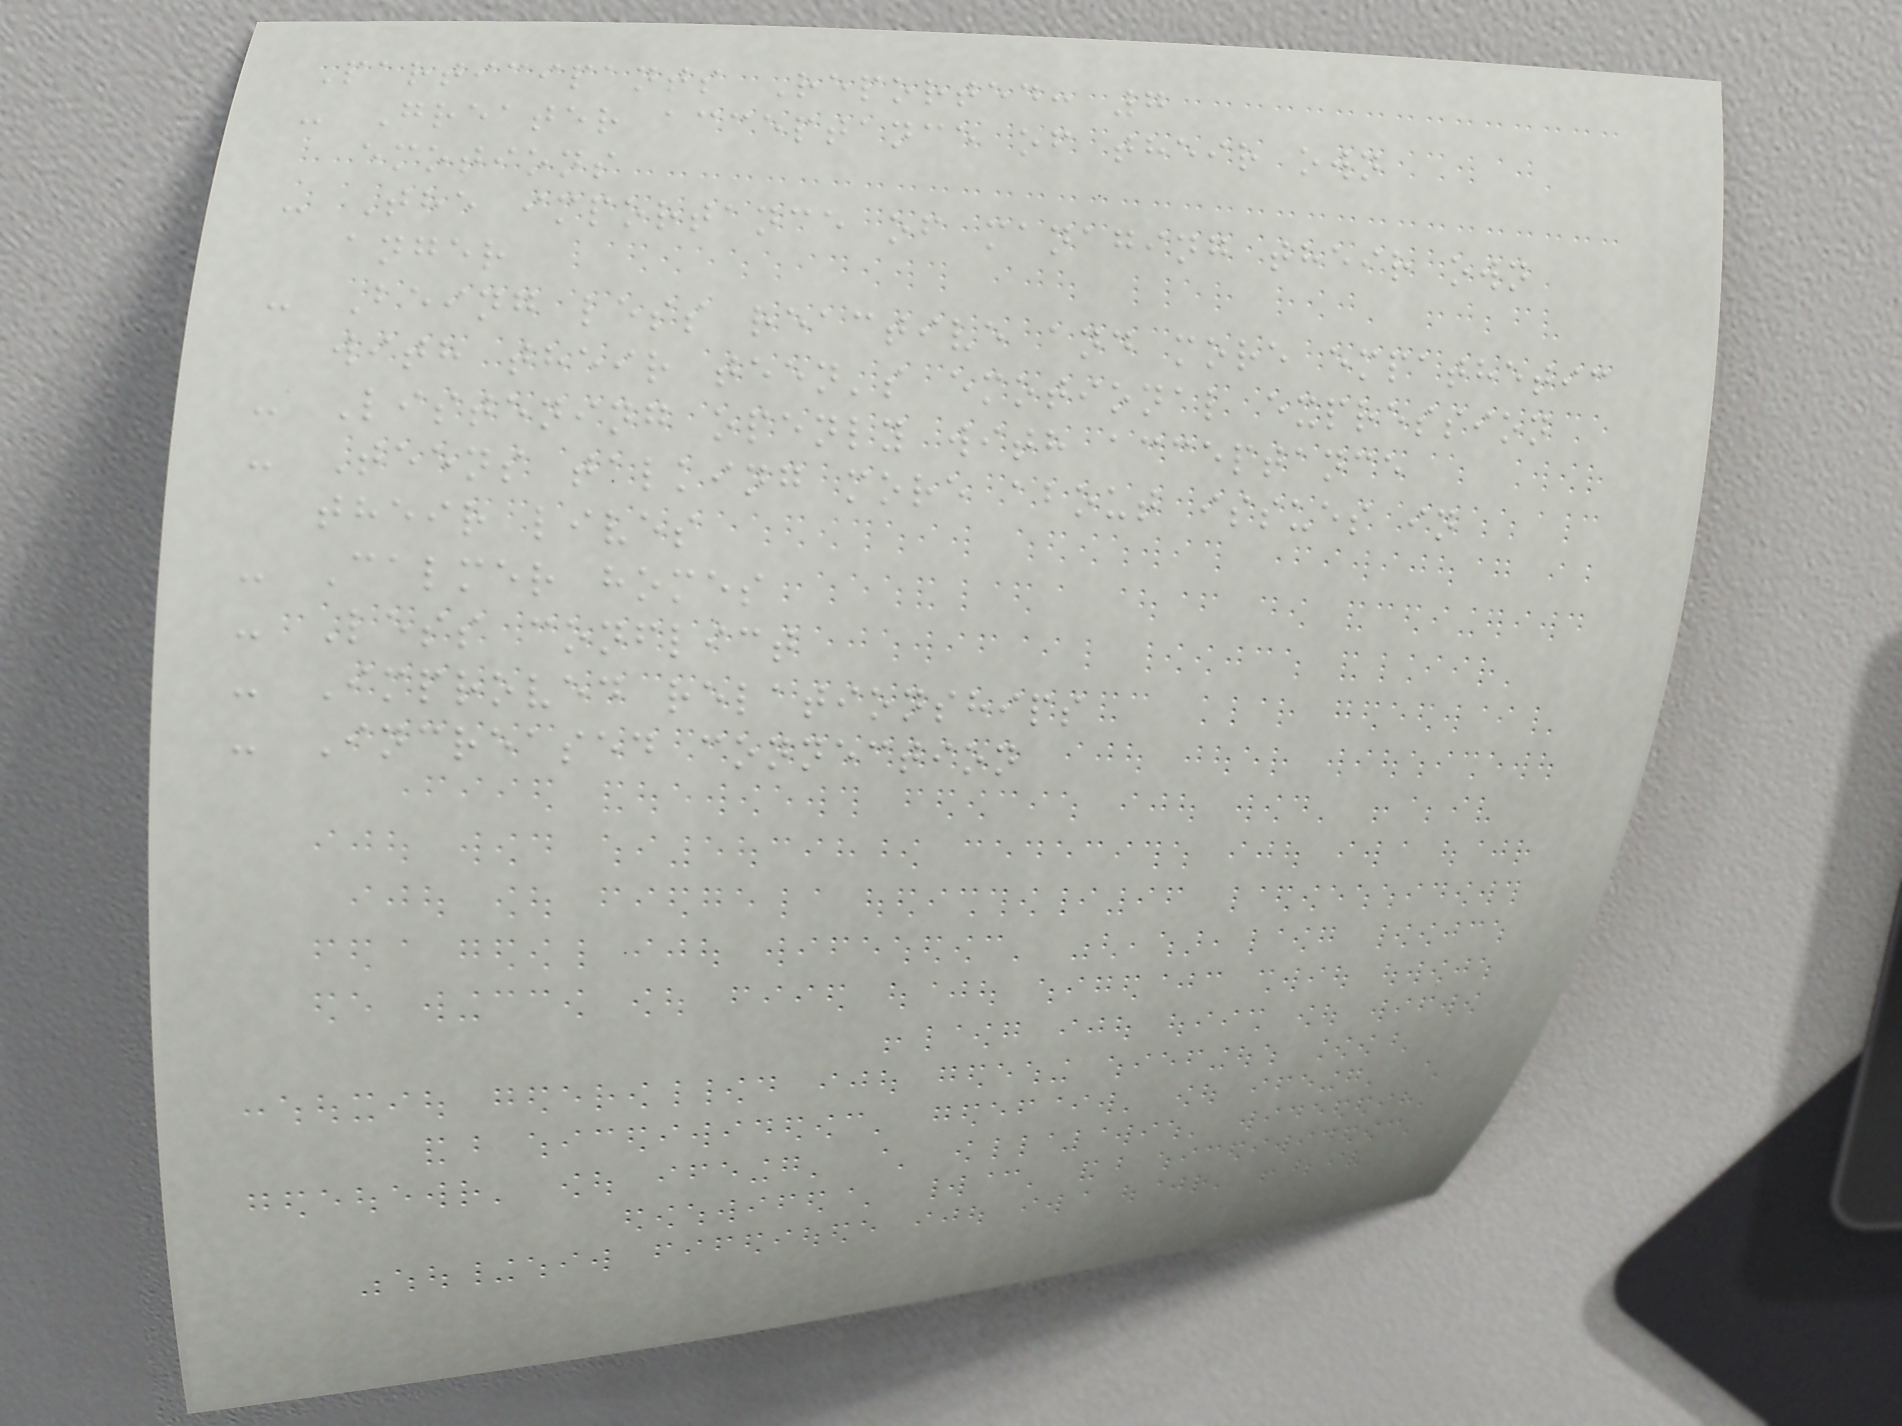Participants Reported: 7
- Greater acceptance of their own
emotions
- The importance of managing their own
anger
- Being less reactive and more empathetic
with their teen's emotional expression
- Listening openly with acceptance
- Teens talking more about issues in
their lives
- Calmer homes
- Less conflict
- Improved relationships
- Increased connection
